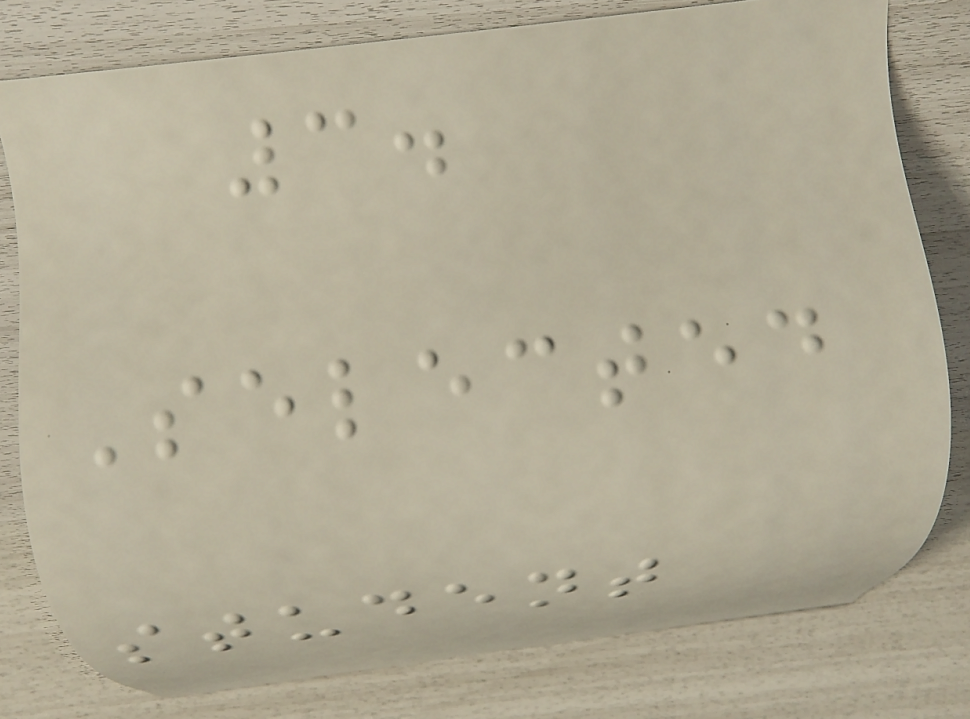3.
Selected
student
